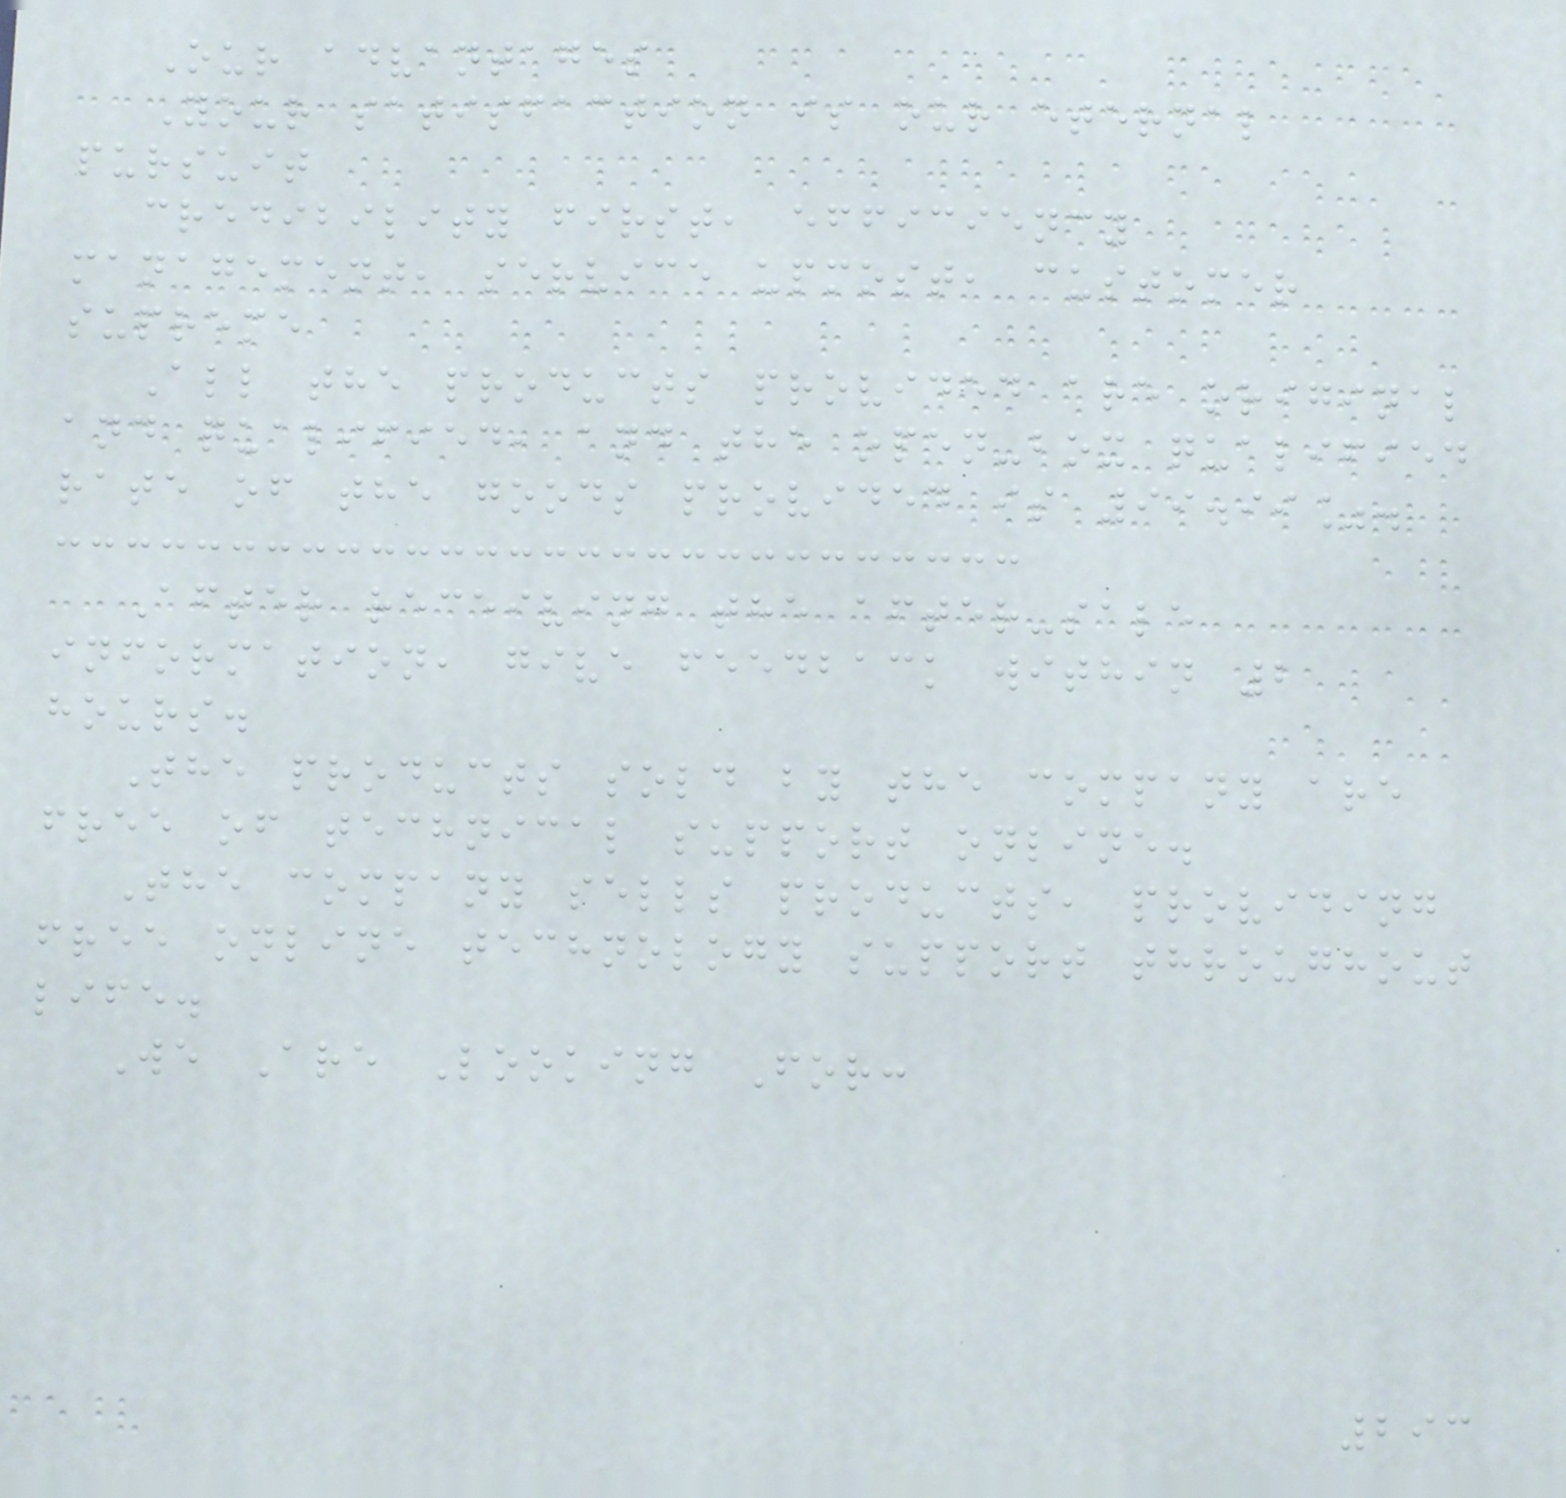Our advantages
Your satisfaction is our eternal
pursuit
credibility first, efficiency
management, service upmost, customer
supreme
All the products provided are original
and qualified, and the open-box qualified
rate of the goods provided is 99.99%.
After receiving the after-sale
information, give feedback within 2
hours.
The products sold by the company are
free of technical support online.
The company sells products, providing
free online technology support throughout
life.
We Are Looking For:
293
